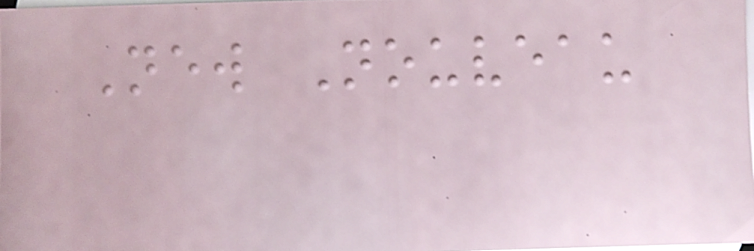New Nouveau
